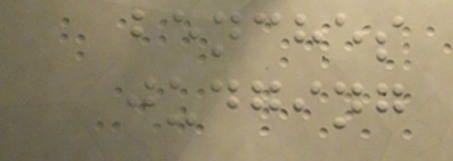benches
judging
